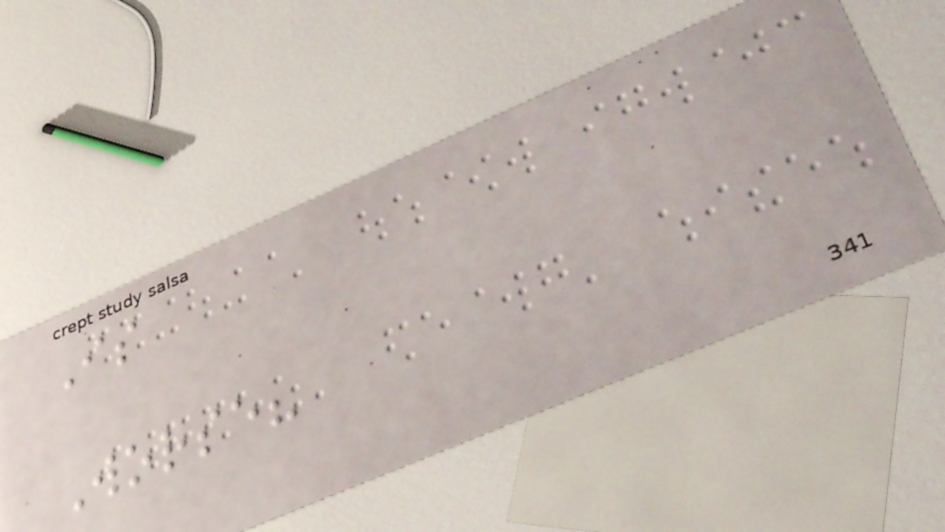Is
Worse?
